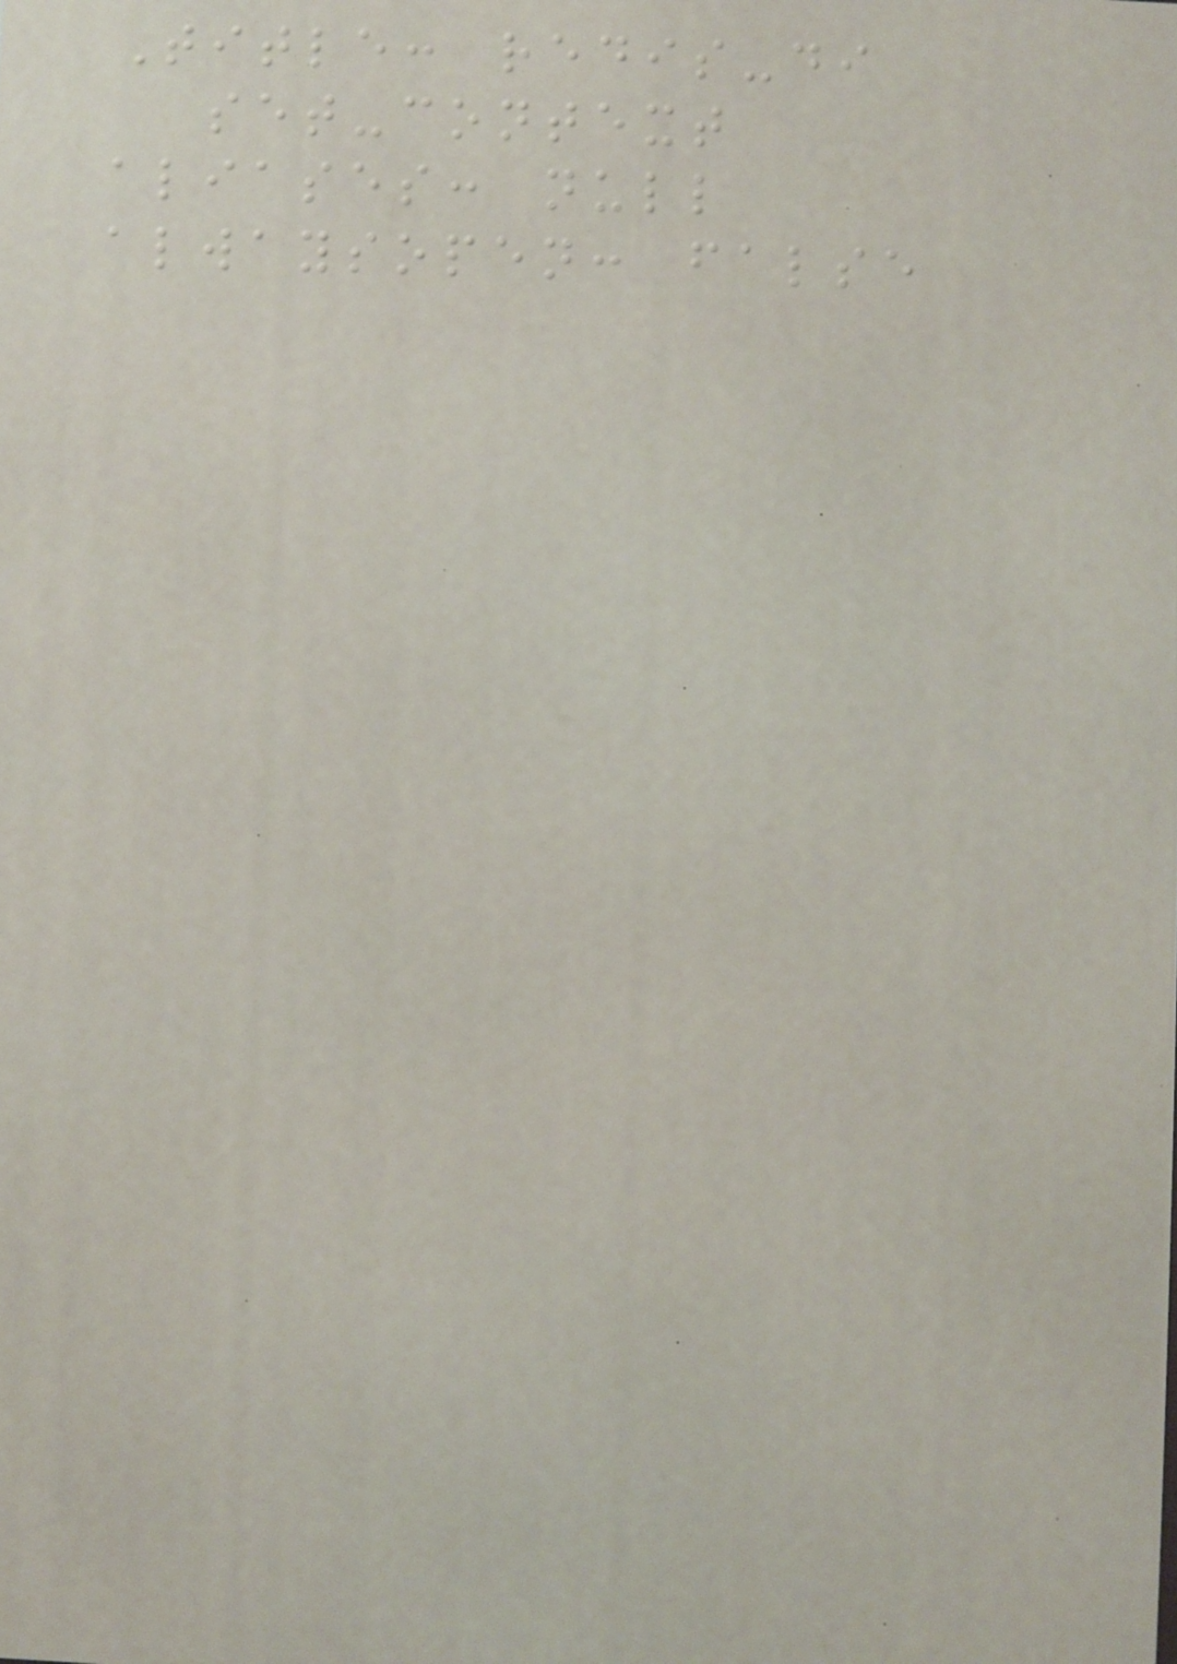Title: redis-di
set-context
aliases: null
alwaysopen: false
